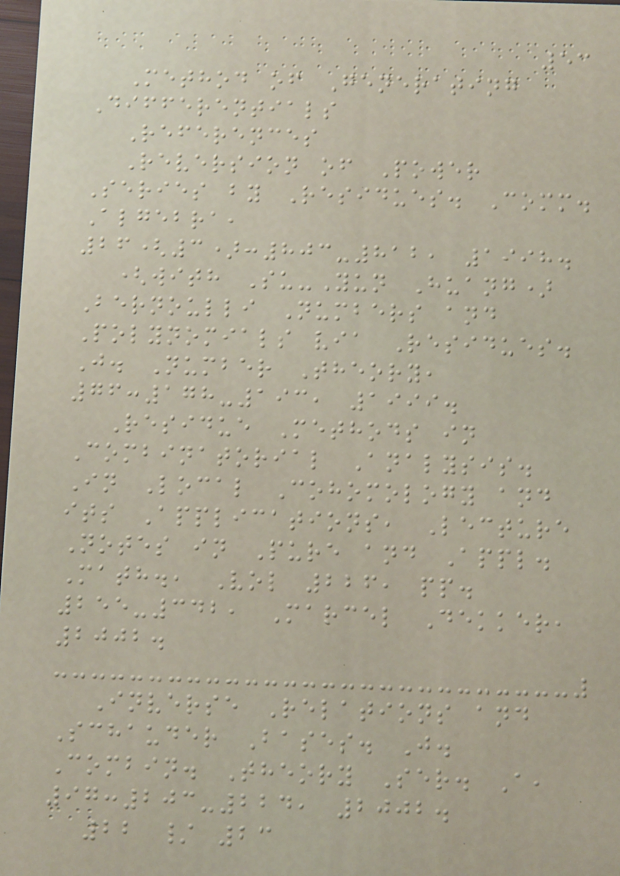53
Method of Generating
Differentials
References
Reversion of Power
Series by Residues. Comm.
Algebra,
26(3):803-812, 1998.
(with Su-Yun Huang)
Bernoulli Numbers and
Polynomials via Residues.
J. Number Theory,
76:178-193, 1999.
Residue Methods in
Combinatorial Analysis.
In Local Cohomology and
its Applications, Lecture
Notes in Pure and Appl.
Math., Vol 226, pp.
255-342, Marcel Dekker,
2002.
Inverse Relations and
Schauder Bases. J.
Combin. Theory Ser. A,
97:203-224, 2002.
22 / 23
